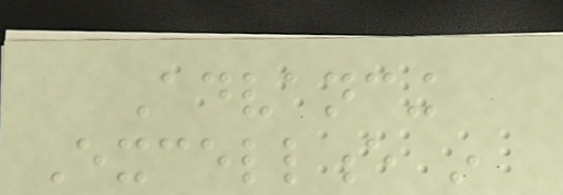Advancing
Excellence in
